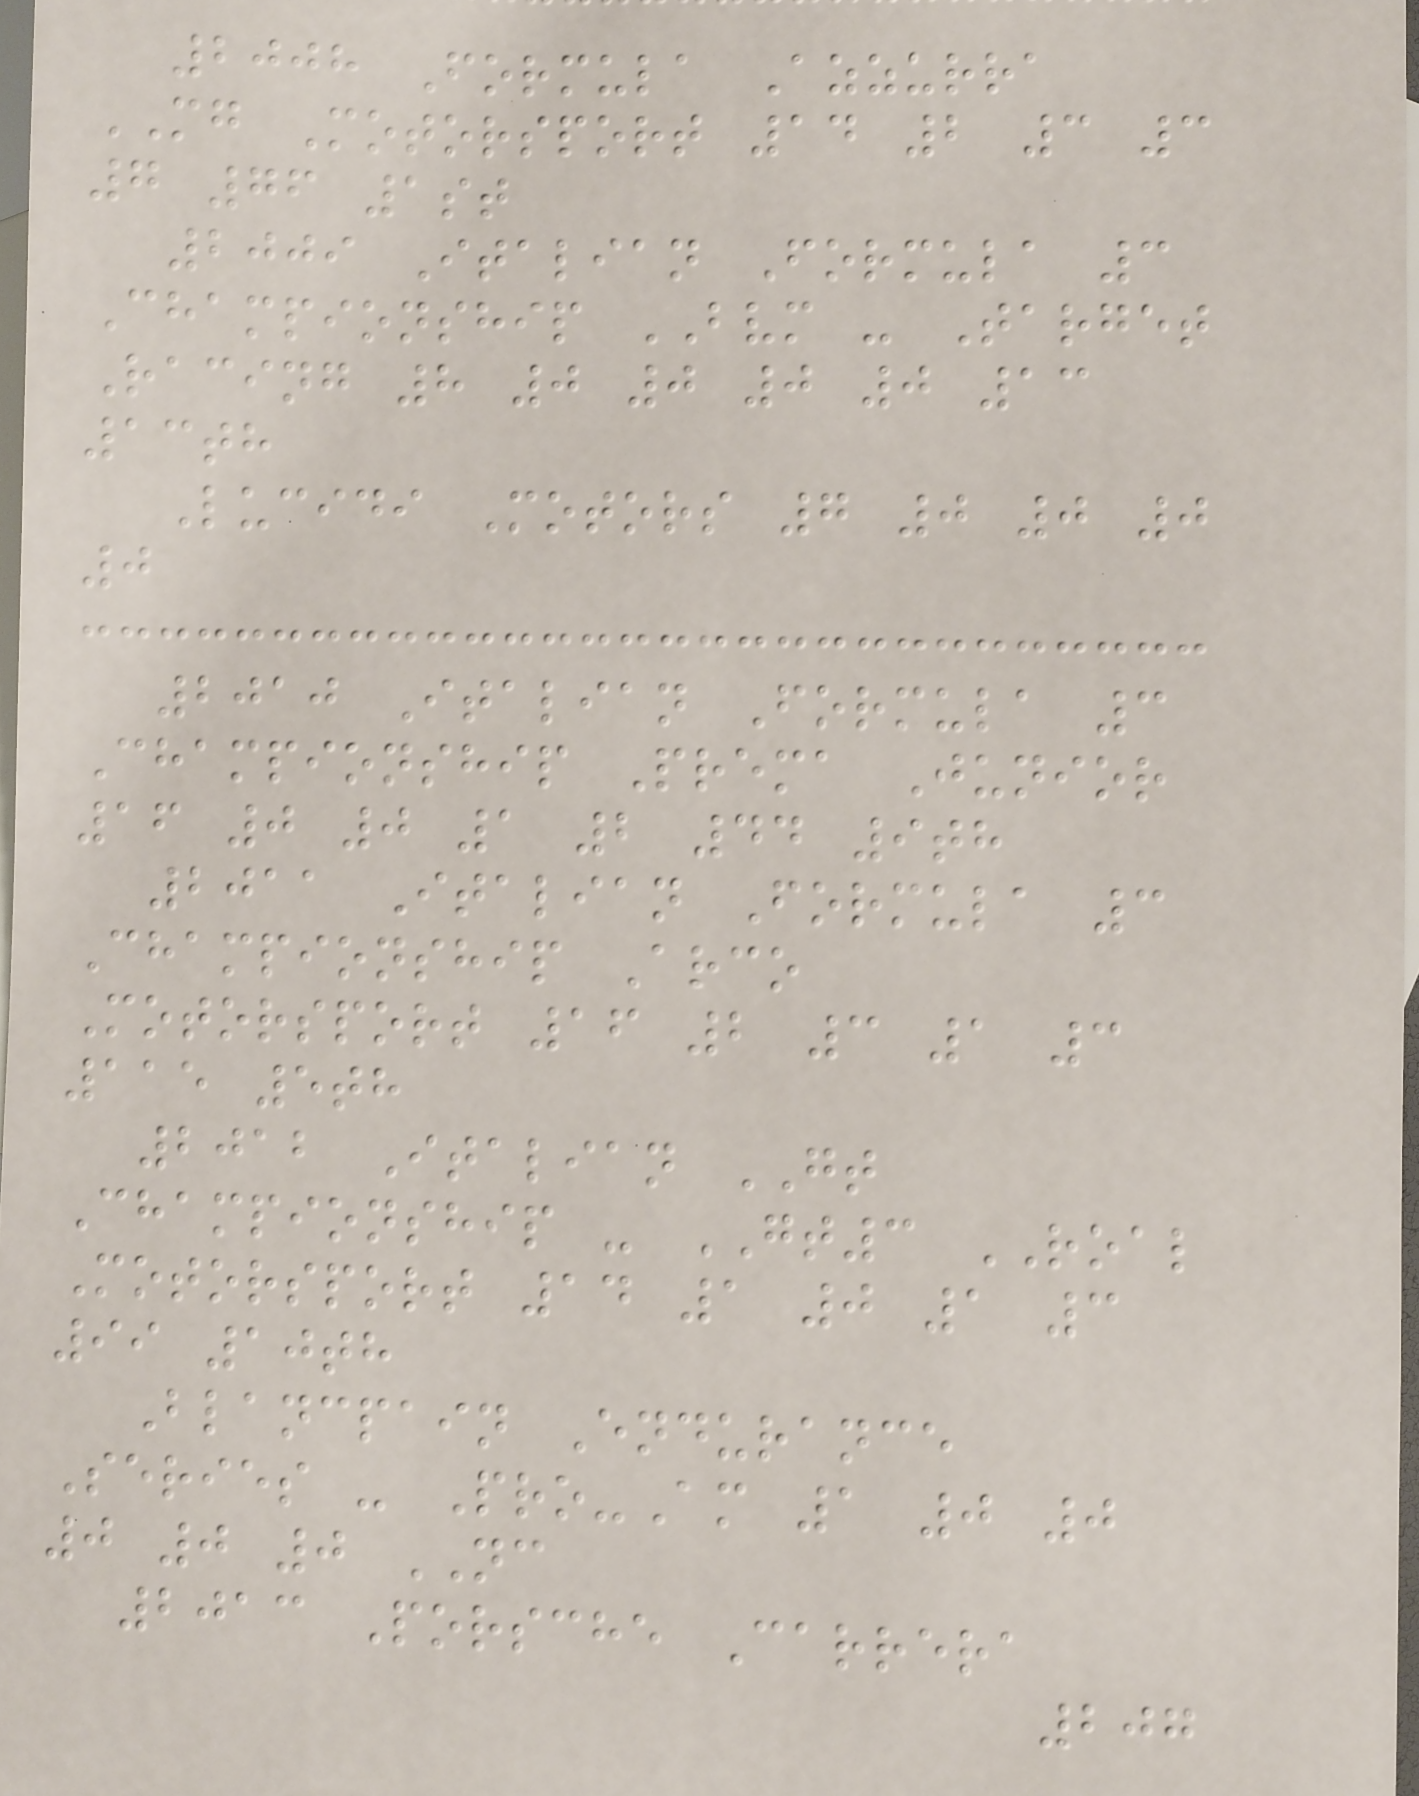2008 Formula Azzurra
MG Motorsport 14 2 3 3
7 76 1st
2009 Italian Formula 3
Championship BVM - Target
Racing 8 0 0 0 0 13
13th
Lucidi Motors 7 0 0 0
0
2010 Italian Formula 3
Championship Prema Junior
16 0 0 1 2 44 9th
2011 Italian Formula 3
Championship Arco
Motorsport 16 2 3 1 3
115 5th
2012 Italian GT
Championship - GT3 ROAL
Motorsport 14 1 0 1 3
99 10th
Blancpain Endurance
Series - Pro-Am 1 0 0
0 0 0 NC
2013 Porsche Carrera
207
